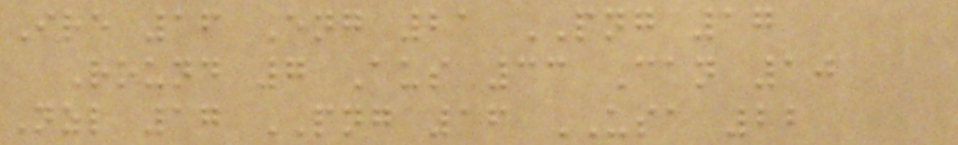Ire 16 Eng 21 PNG 17
Round 7 Aus 33 Can 10
Nzl 17 PNG 16 USA 22
